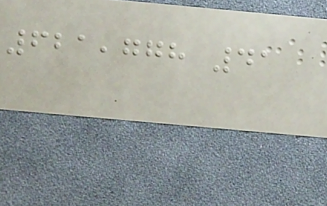621,778 41
